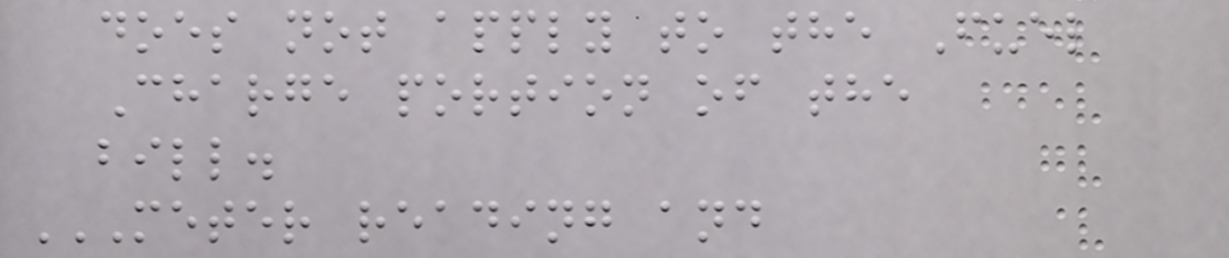does not apply to the Fuel
Charge portion of the
bill.
METER READING AND
